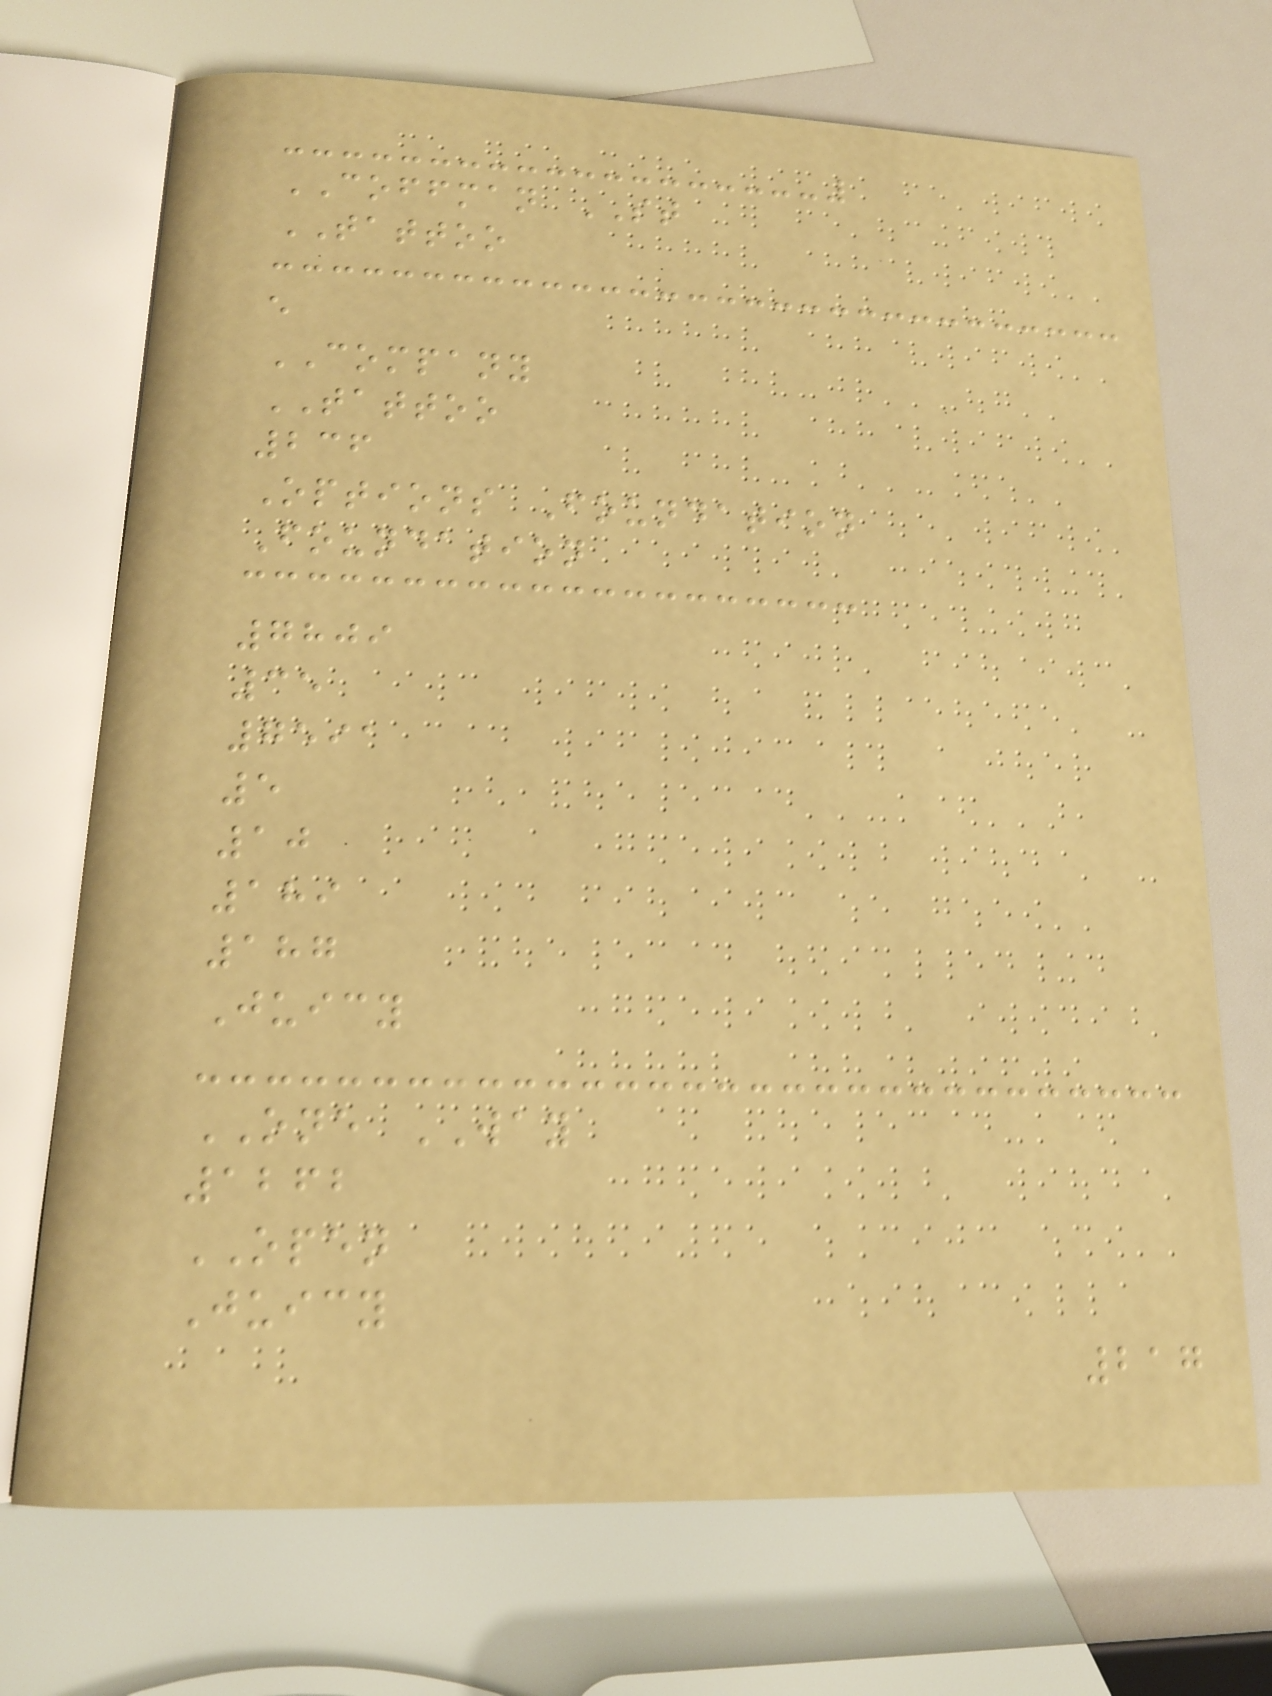COFFMAN ST
TATTOO
e
COMPANY
TATTOO
236
Options Foundation
Foundation
7809
35
7591
5
10
189
187
Juicy
ONE WAY
1262
OPEN
Juicy
217
